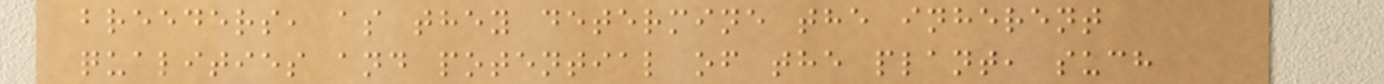breeders, as they determine the inherent
qualities and potential of the plant, such
